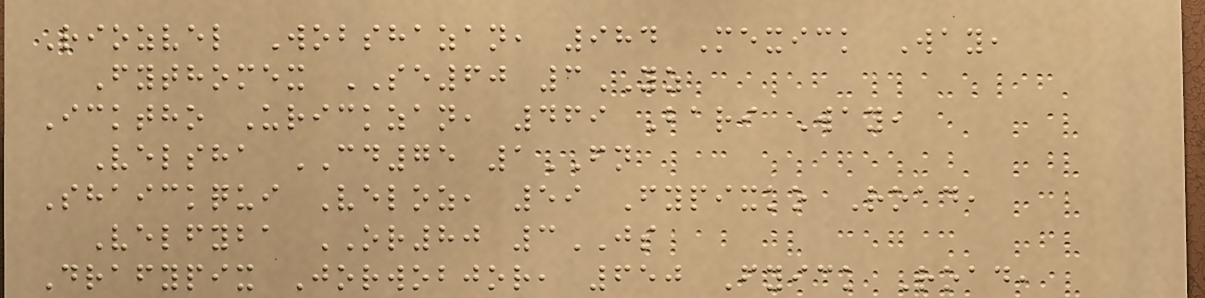Riozvel Wobshazan, 984 Mexick Way,
Fythomex SE60 3YZ
Icktho Urickzan, 469 Bari Way,
Velsha CD75 1FN
Shaickqui Veloz, 59 Fypixko Road,
Velfyba OR80 3JS
Drafypix Jorwobjor, 650 Fyick Road,
